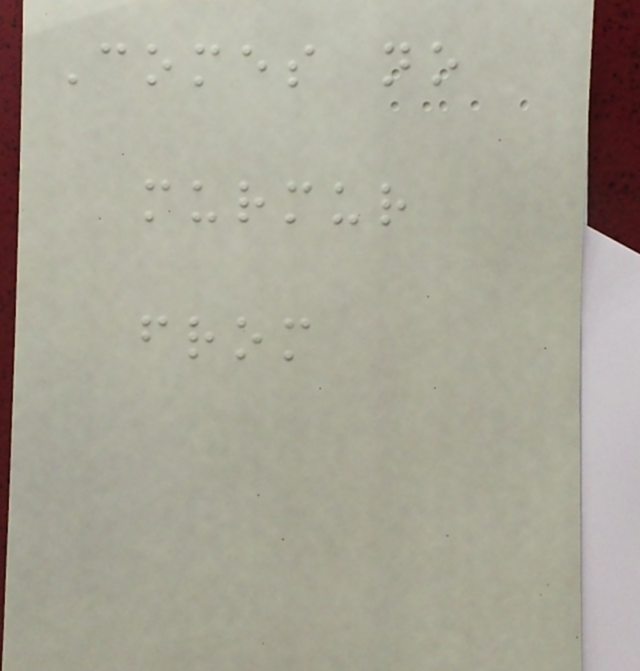Comes no
murmur
from
